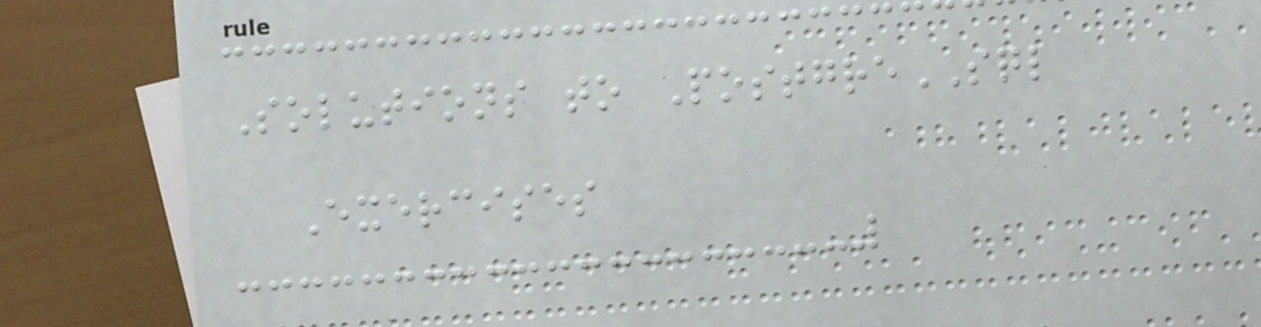Solutions to PostgreSQL
Exercises
